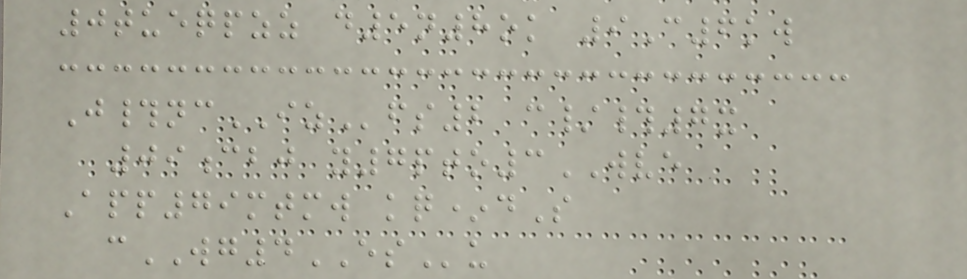0tueqpzz d5n8ok 9C6kw
J#ncIZfs2 c/#7x
09cbj y7pto3WVE
App79mtmw kq*dS
cWG4ESu
